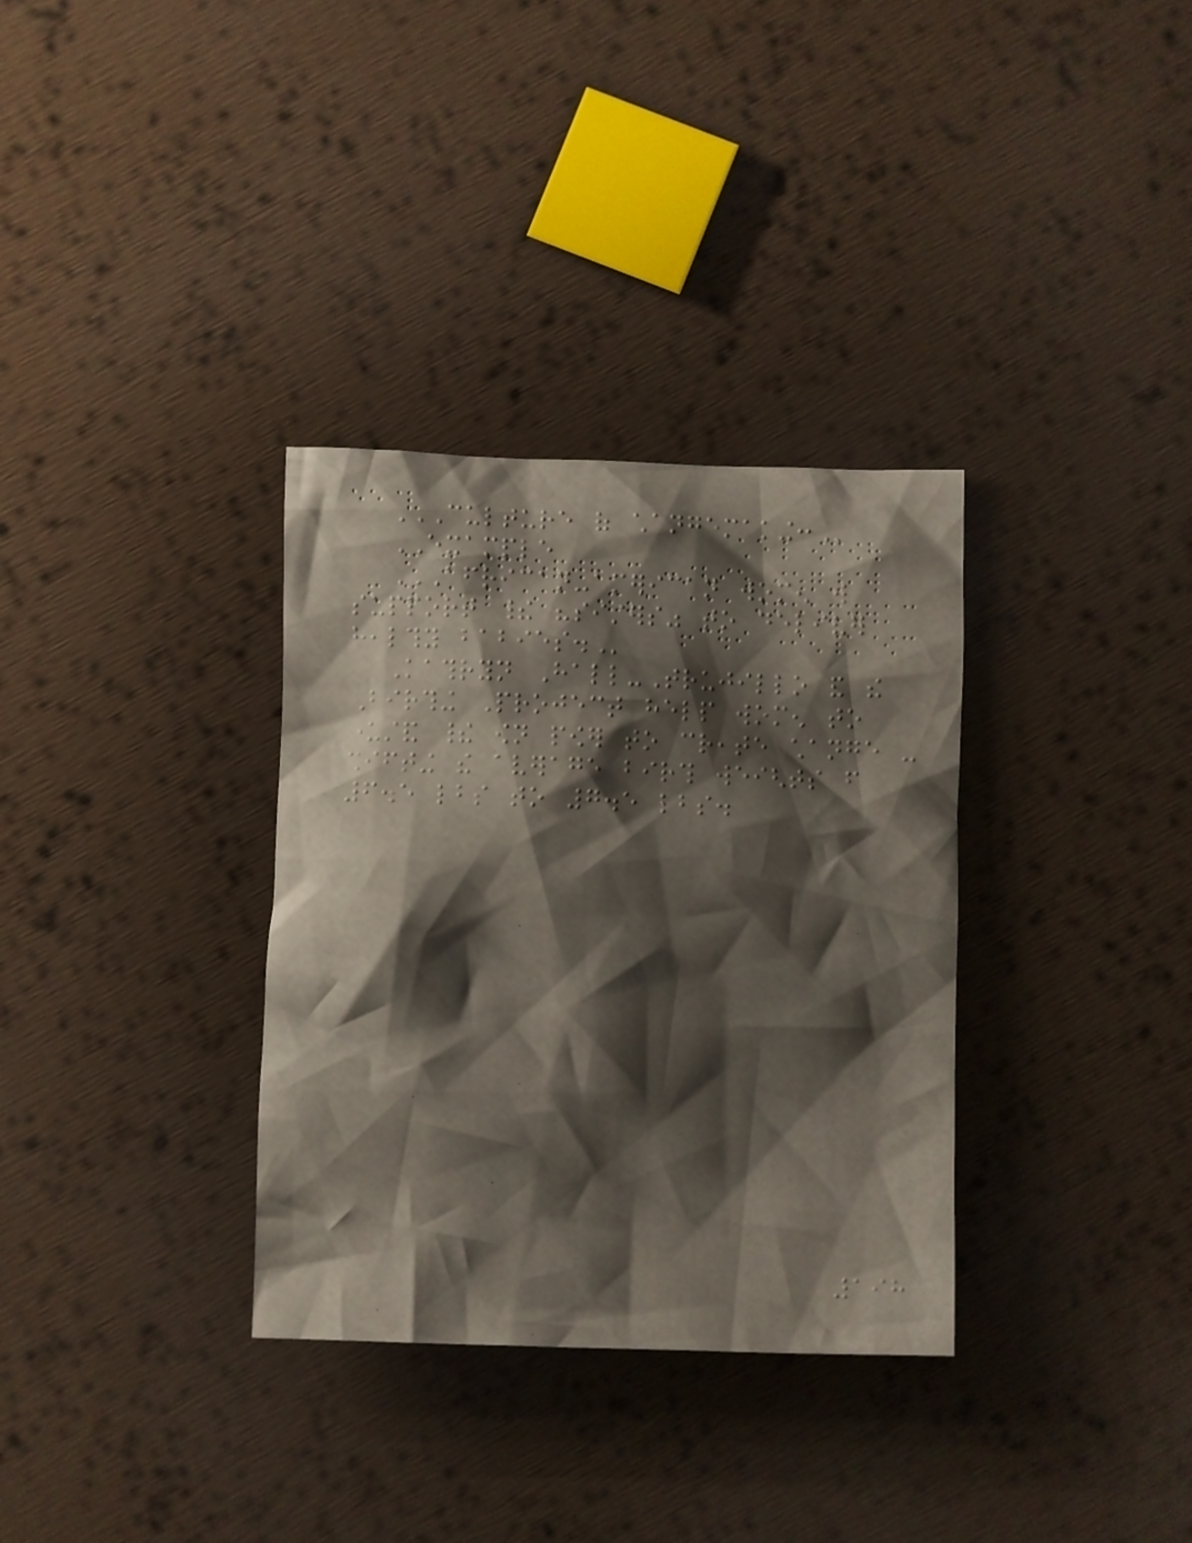CULTURE OF CHANGEMAKING:
EXAMPLE
AFRICAN-AMERICAN WOMEN WILL
SUPPORT THEIR "SISTERS" TO DELIVER
HEALTHY BABIES.
Kathryn Hall-Trujillo and the
Birthing Project help women to
understand their own power to create change -
shifting the average birth weights from
6.5 lbs to 7.5 lbs.
198
